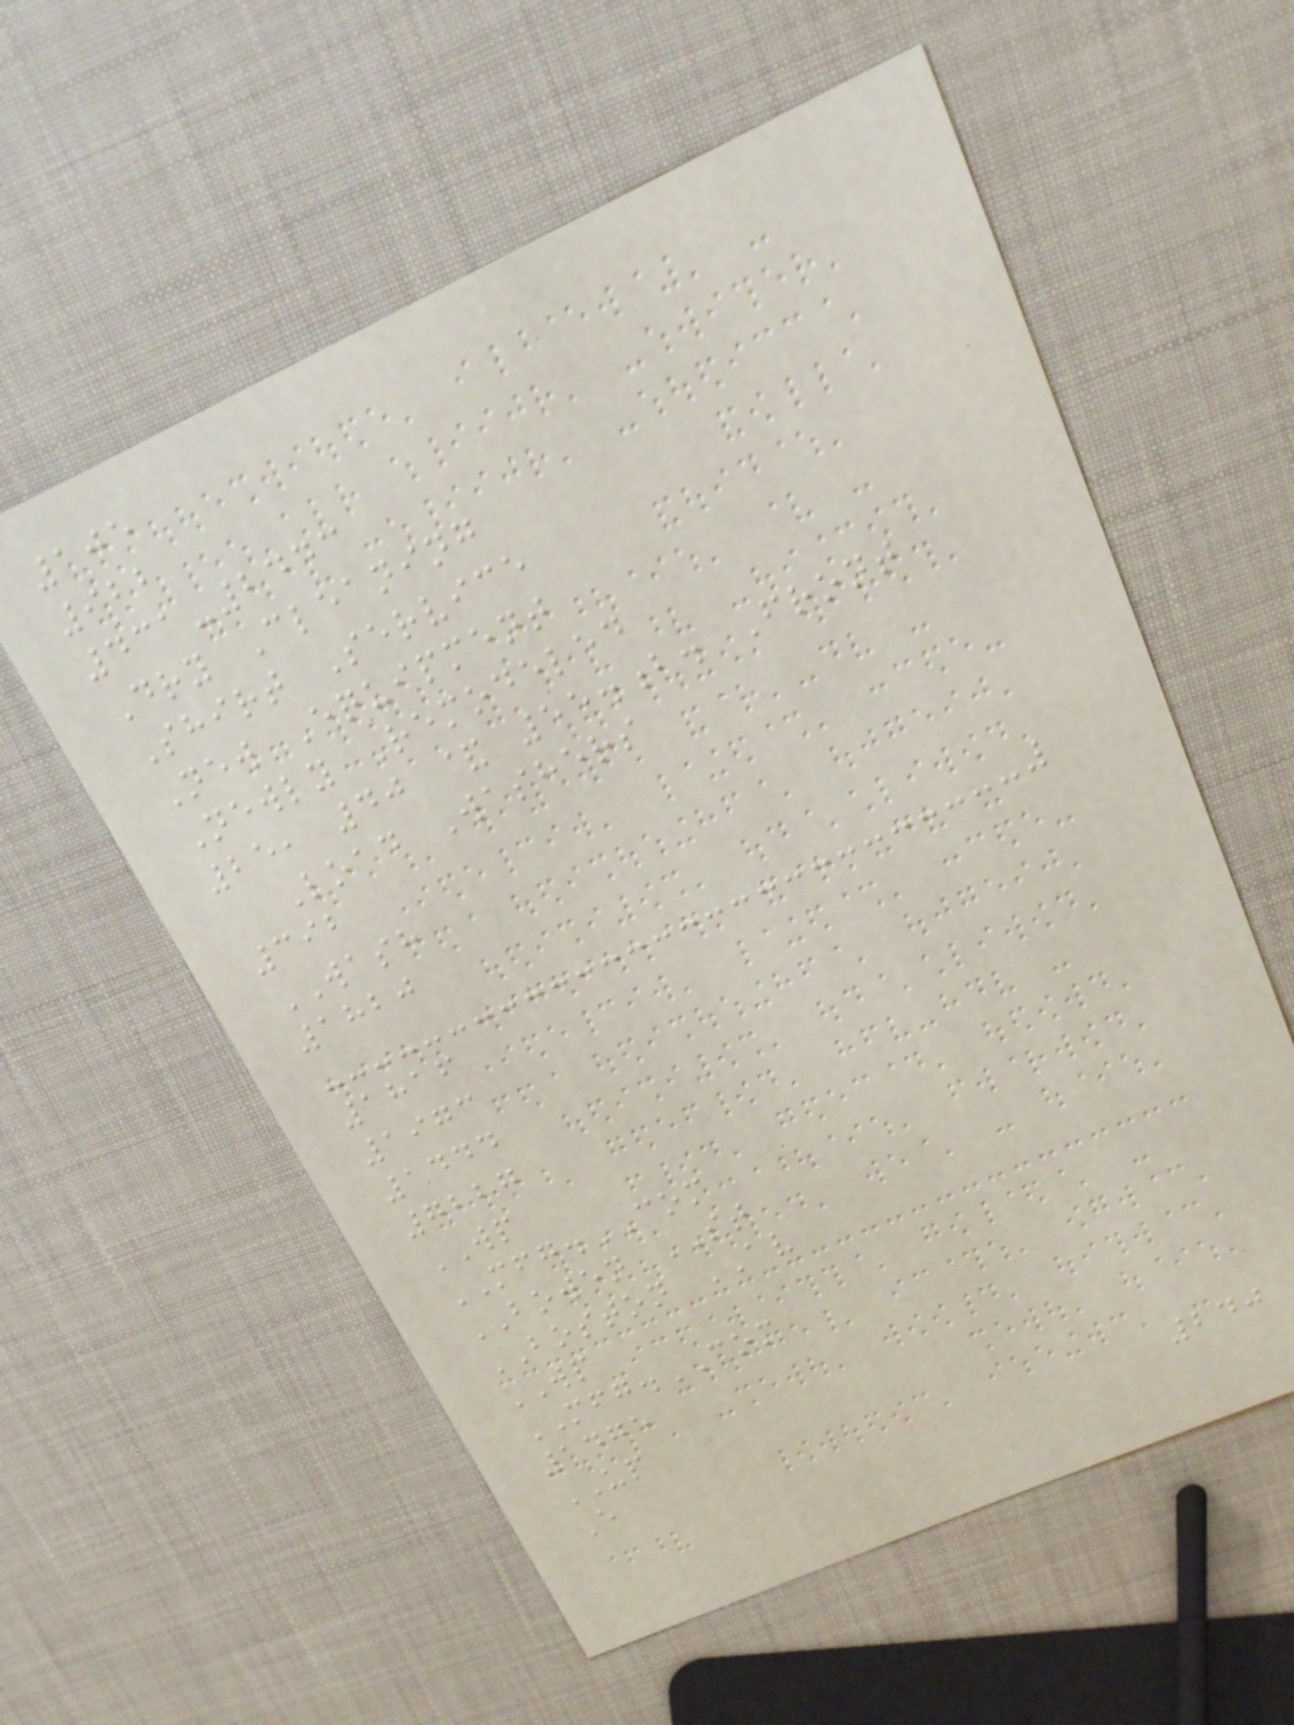105
922
431-2443
Dry Cleaning
Shirt Service
New Equipment
Newly Remodeled
25, 40 & 55.b. Front
Load Washers
392
WASH
1820
1816
1973
1444
7227
WP
MFG.COM
BOWEN ST
BOSTON AV
WP
MFG.COM
1475
UP
E
240
